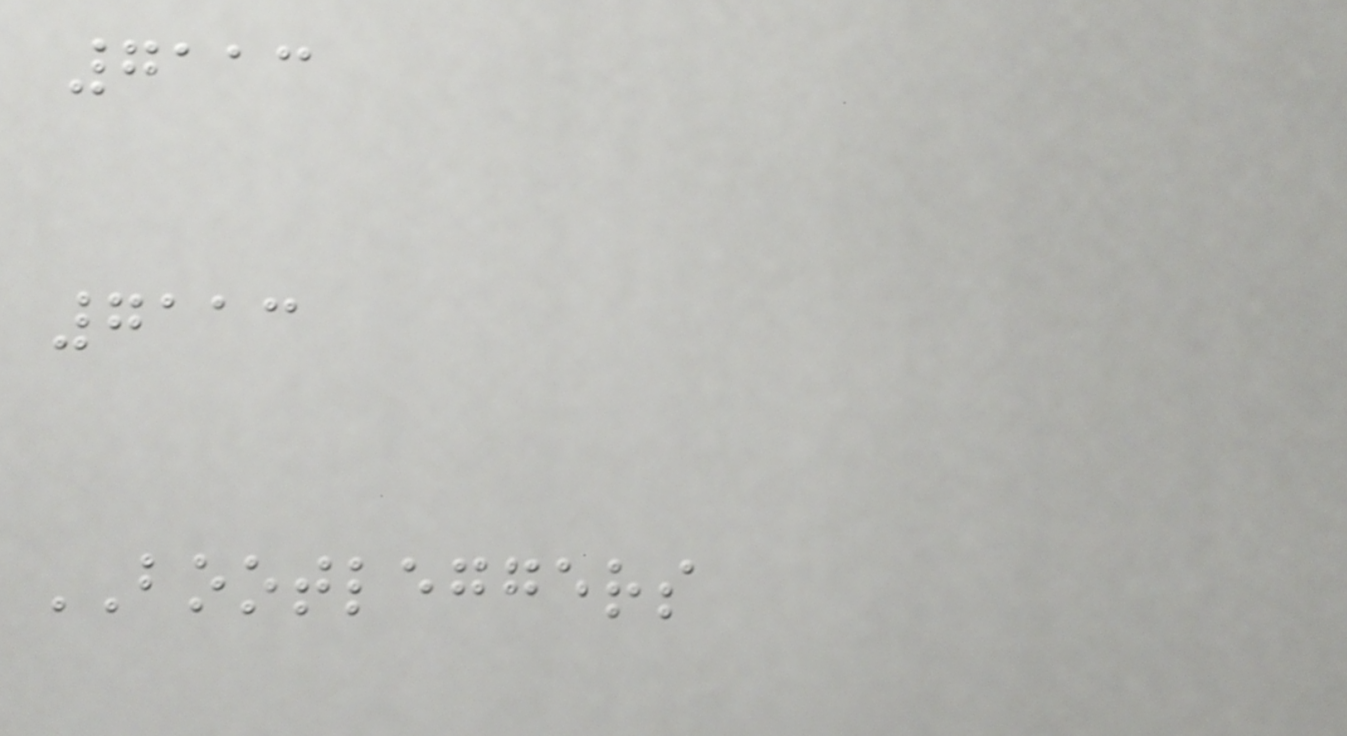7113
7113
BOOTLEGGERS
